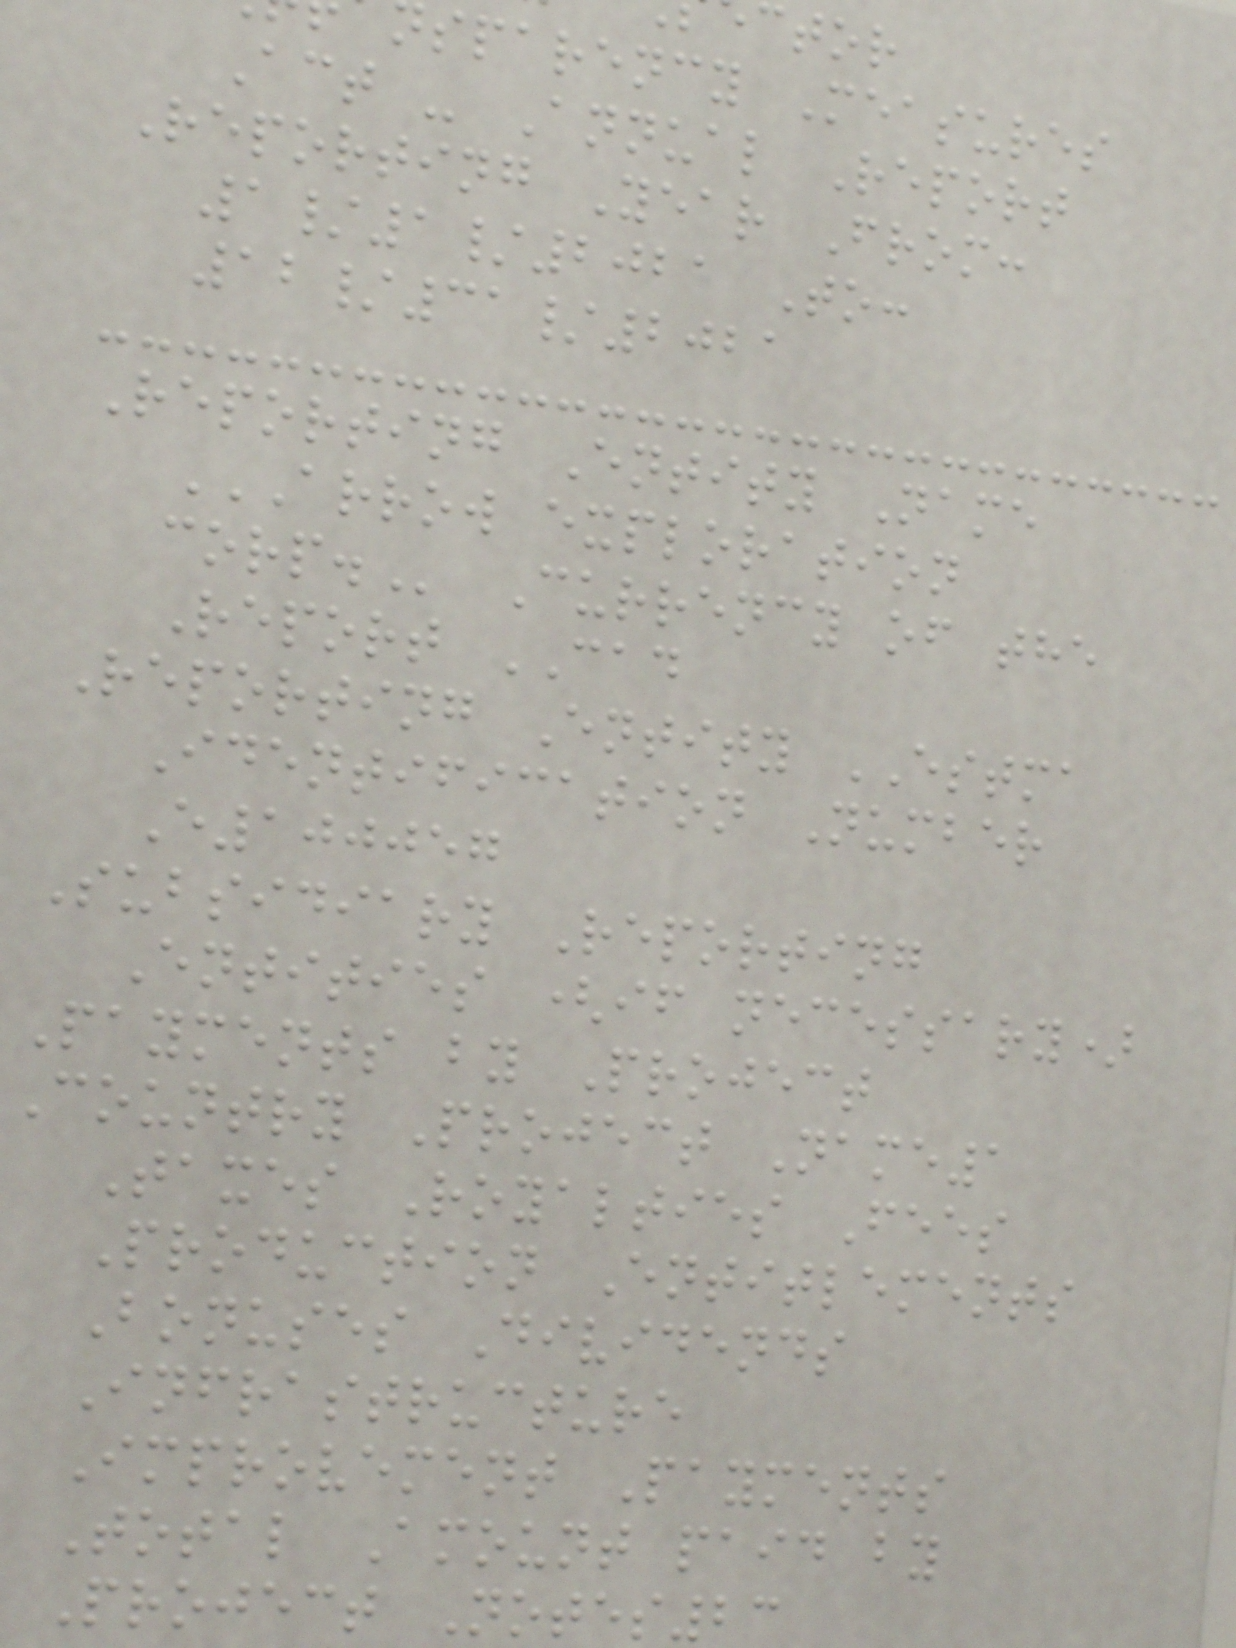sparency Measures
Act - Annual Report
Reporting Year From:
1/1/2021 To:
12/31/2021
Reporting Entity Name
ARROW EXPLORATION
Currency of the
Report CAD
Reporting Entity ESTMA
Identification Number
E100057
Subsidiary Reporting
Entities (if necessary)
Payments by Project
Country Project Name1
Taxes Royalties Fees
Production Entitlements
Bonuses Dividends
Infrastructure
Improvement Payments
Total Amount paid by
Project Notes23
